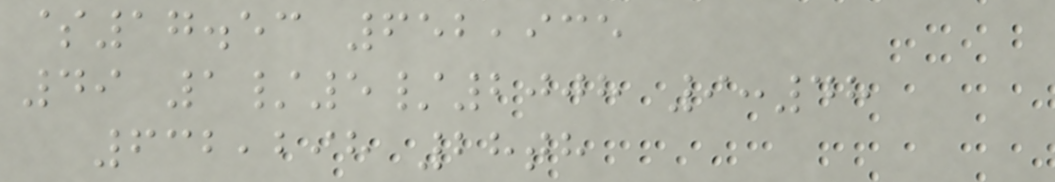$17.53 652,935
49 1/5/2008 9:48
632,298 28th
